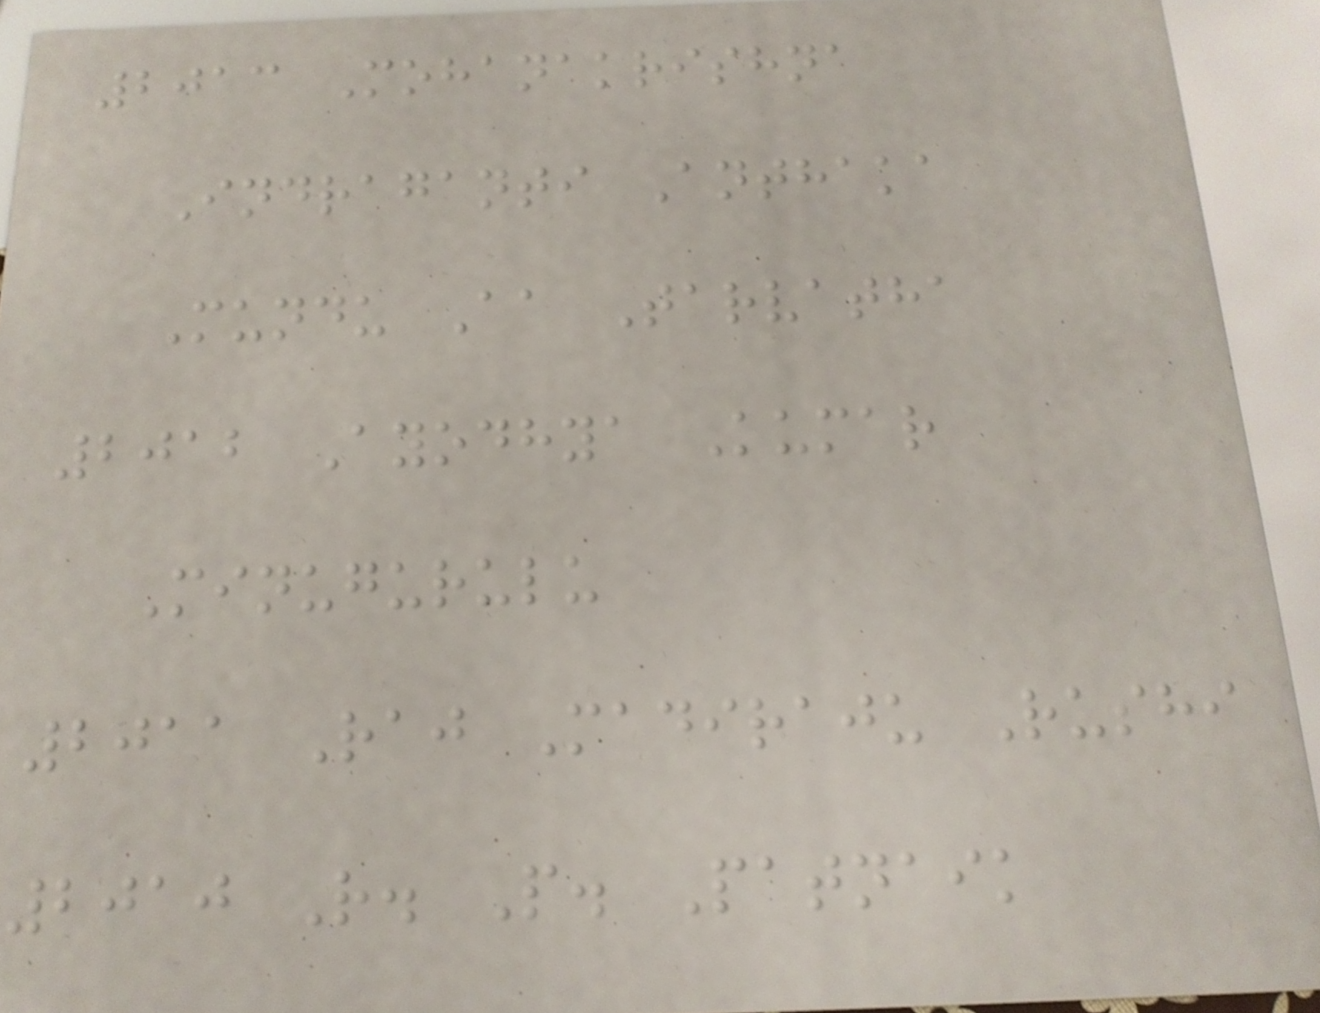2013 Mohanakrishna
Indraganti Anthaka
Mundu Aa Tarvatha
2012 Ayodhya Kumar
Minugurulu
2011 Raj Madiraju Rushi
2010 R. P. Patnaik
